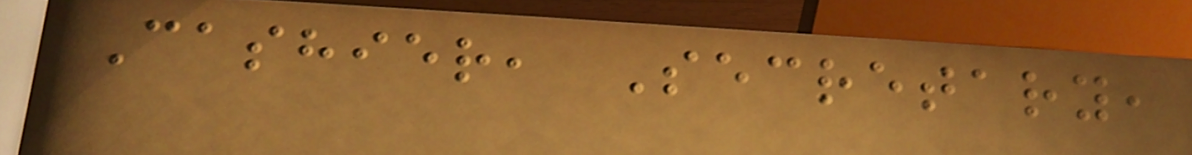Cashier, Secretary,
